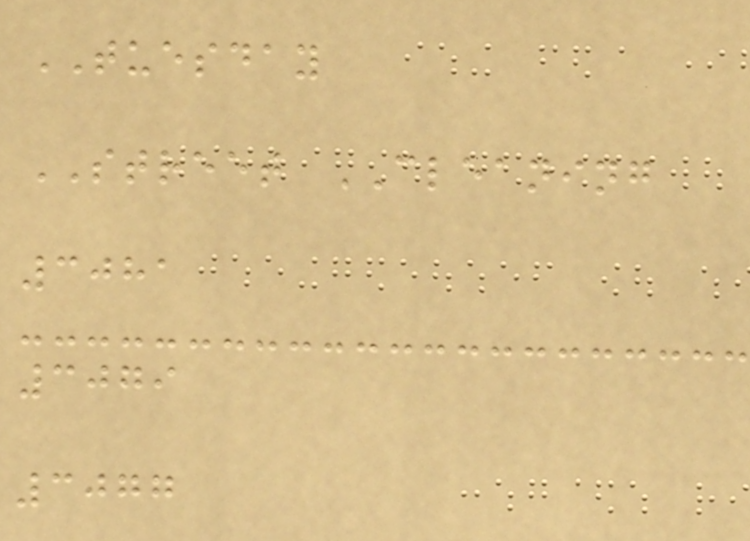TUESDAY
STREET CLEANING
3081
3079
3077
